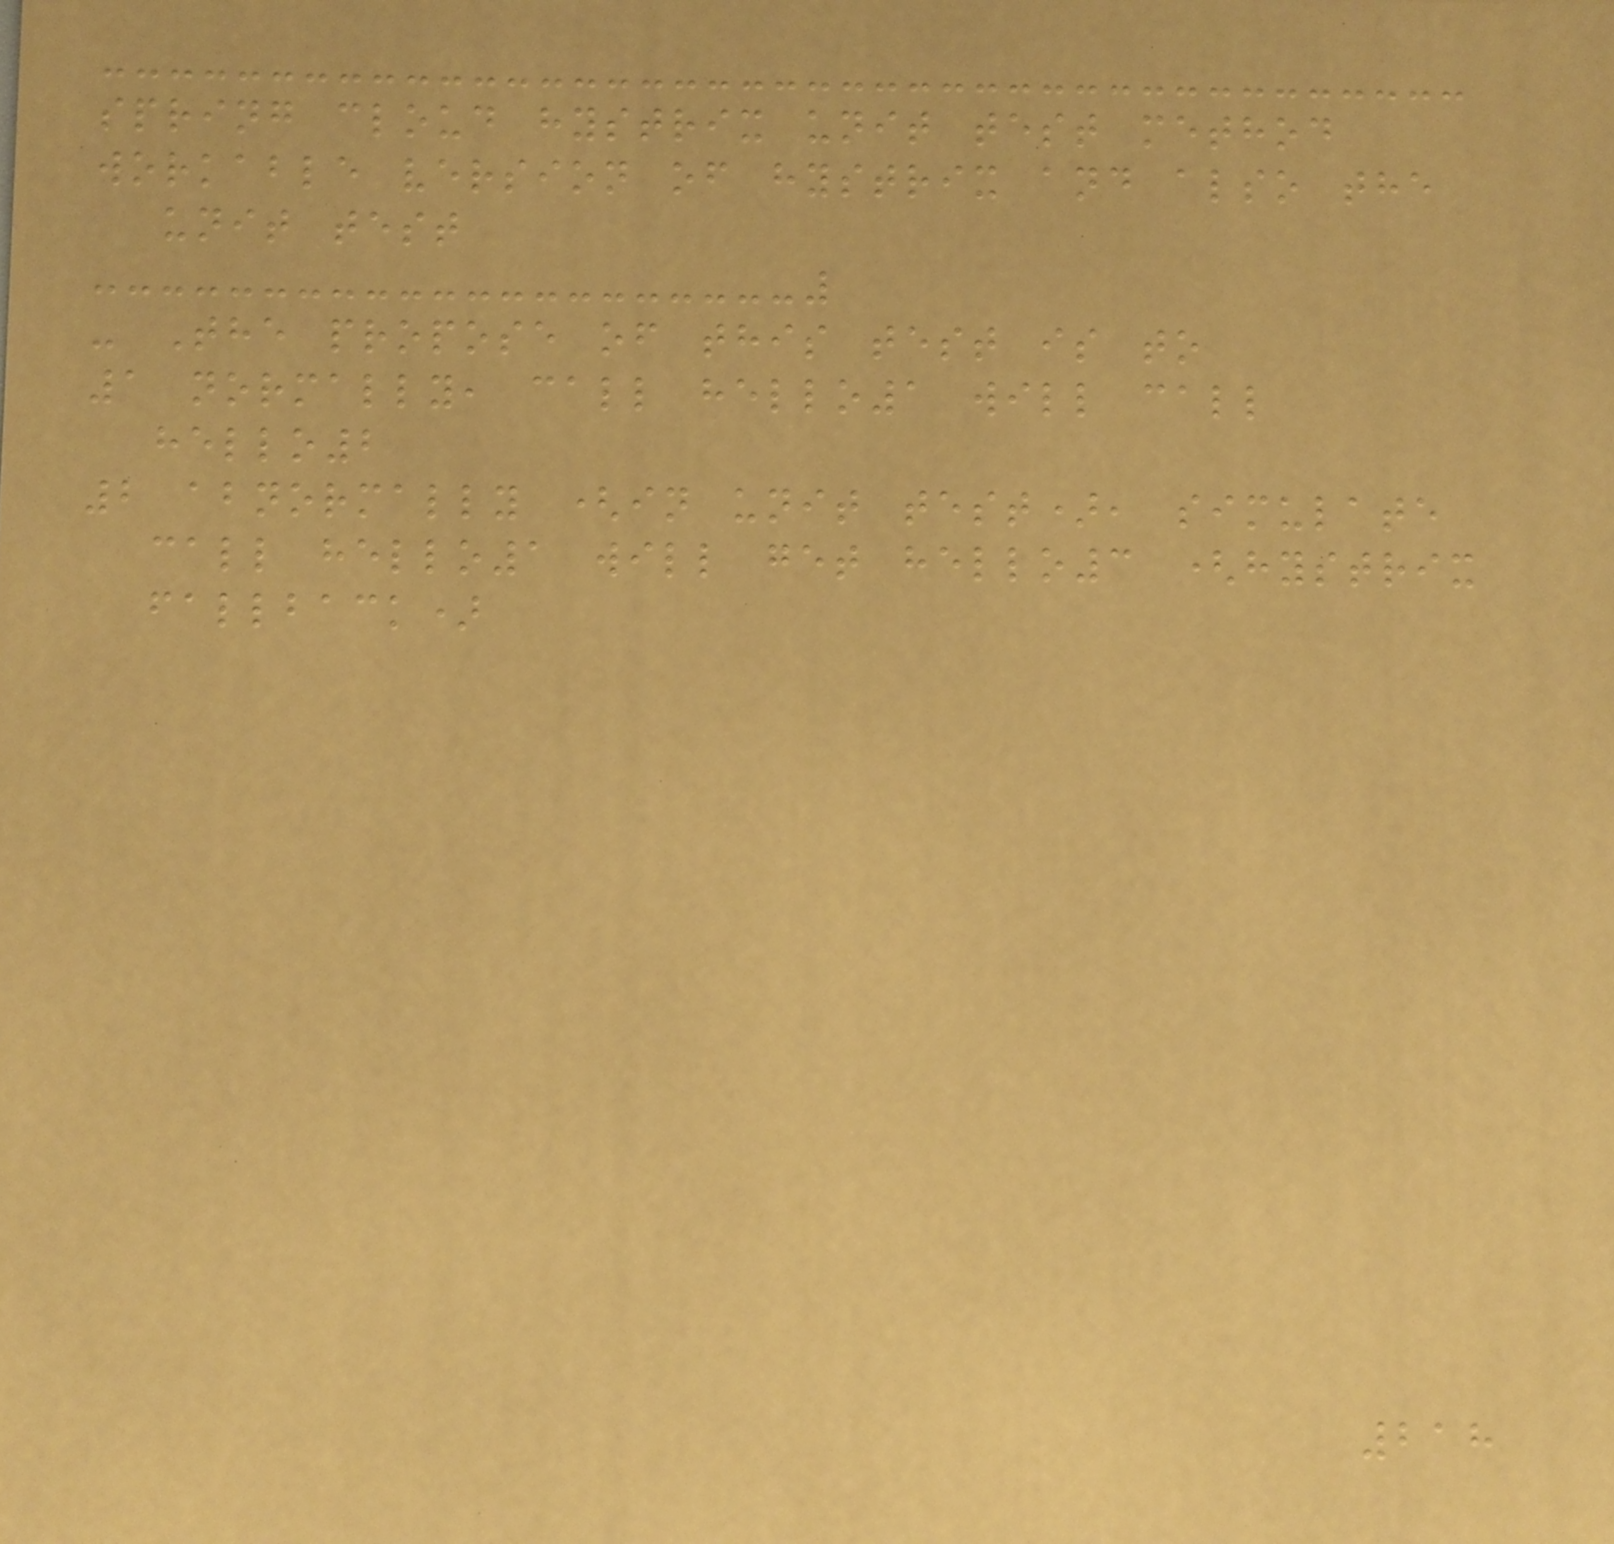spring cloud hystrix unit test method
workable version of hystrix and also the
unit test
- The propose of this test is to
1 normally, call hello1 will call
hello2
2 abnormally (in unit test), simulate
call hello1 will get hello3 (hystrix
fallback)
218
